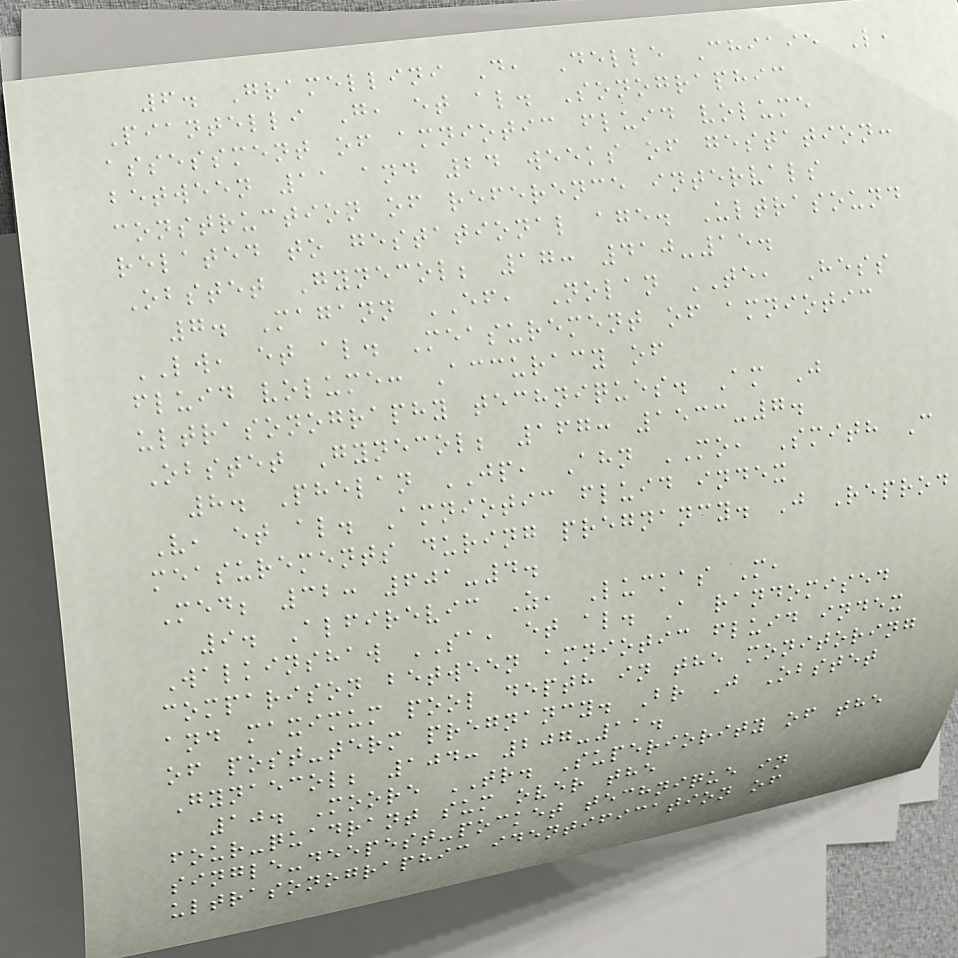6. Gramellini D, Delle Chiaie L,
Piantelli G, et al. Sonographic
assessment of amniotic fluid volume
between 11 and 24 weeks of gestation:
construction of reference intervals
related to gestational age. Ultrasound
Obstet Gynecol; 17: 410-15.
7. Magann EF, Nolan TE, Hess
LW, et al. Measurement of amniotic
fluid volume: Accuracy of
ultrasonography techniques. Am J
Obstet Gynecol; 167: 1533-7.
8. Phelan JP, Ahn MO, Smith C
V, et al. Amniotic fluid index
measurements during pregnancy. J Reprod
Med; 32: 601-4.
9. Alfirevic Z, Luckas M,
Walkinshaw SA, et al. A randomised
comparison between amniotic fluid index
and maximum pool depth in the monitoring
of post-term pregnancy. Br J Obstet
Gynaecol; 104: 207-11.
10. Moore TR. Superiority of the
four-quadrant sum over the
single-deepest-pocket technique in
ultrasonographic identification of
